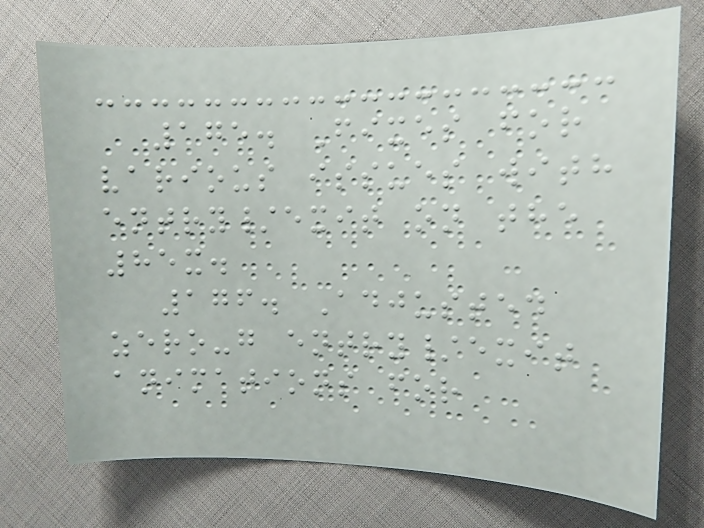175. Fixes for
various issues with
entry/exit on the
85x.
176. Adjusted
zero-g entry/exit
animations for
